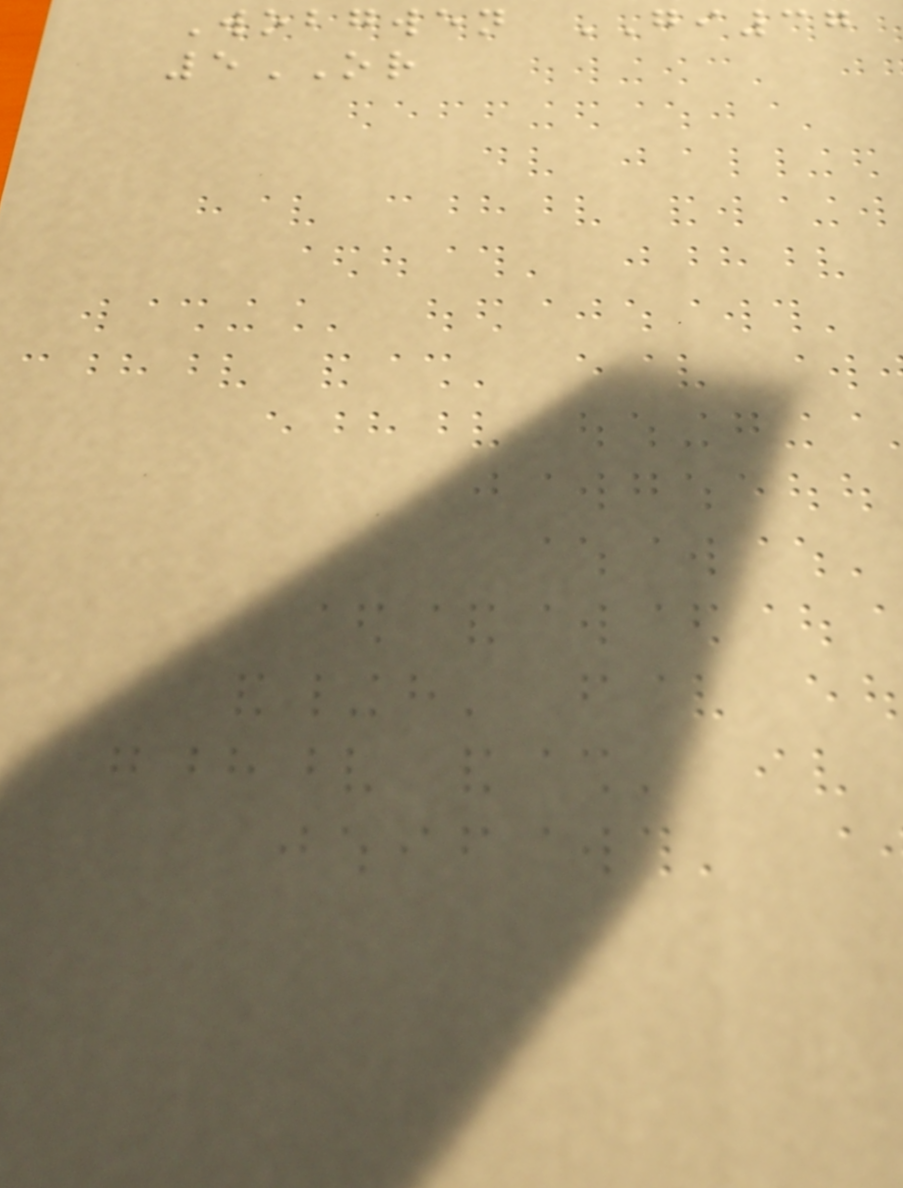Wobgwen GI37
5OR
